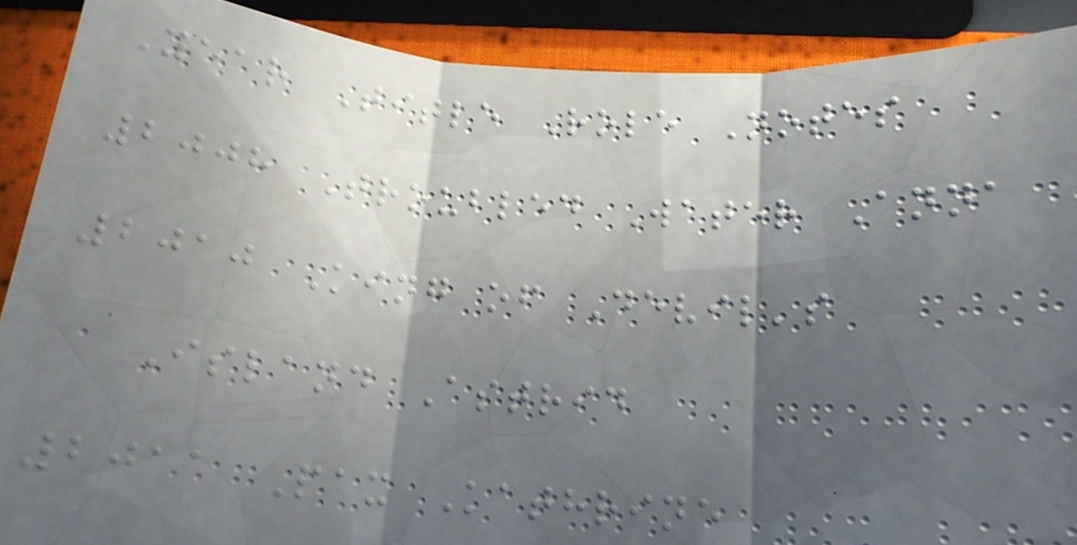Year Title Role Notes
2008 Troubled Water Anna
2010 King of Devil's
Island Astrid
2011 Pax Kathrine
